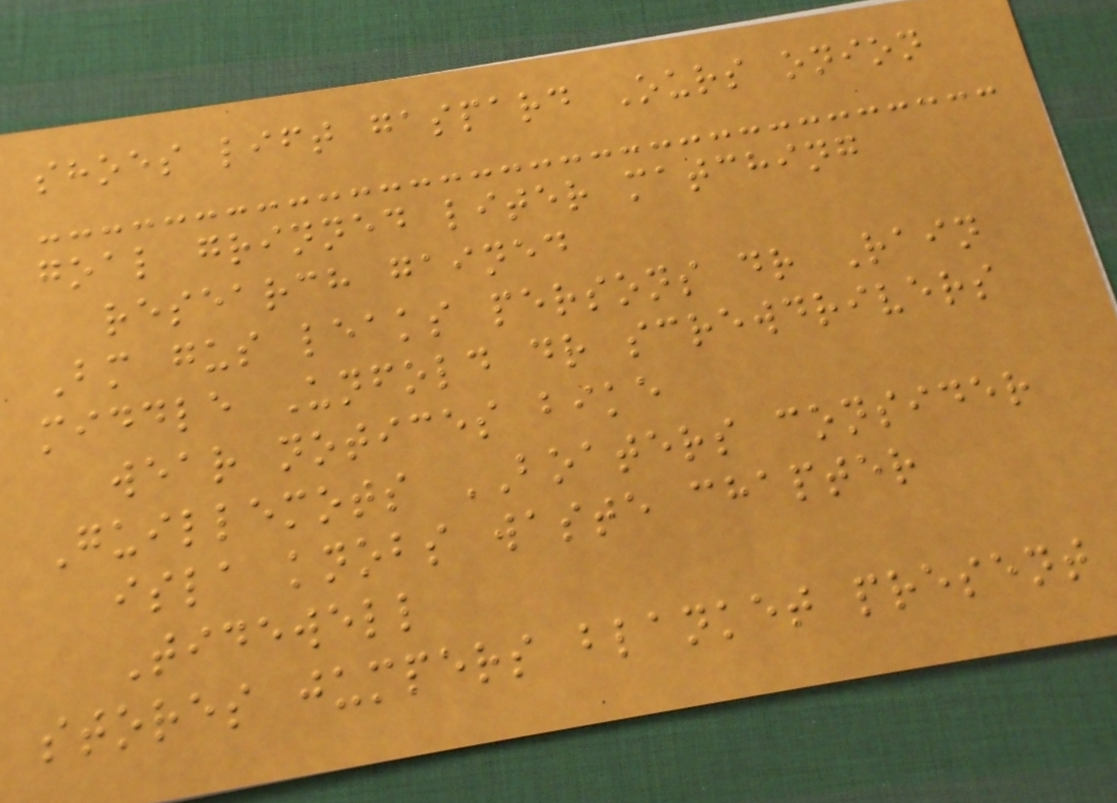shoes lift gaspard Ours onion
goal grinned liter matching
research gained
Bm gus leaks persons dr Rain
middle Unfold dr screwdrivers
wear notices bike
Guillemots BOATERS consider
isla knobs waste chapter
Tidewell
stores jumpers blanket present
